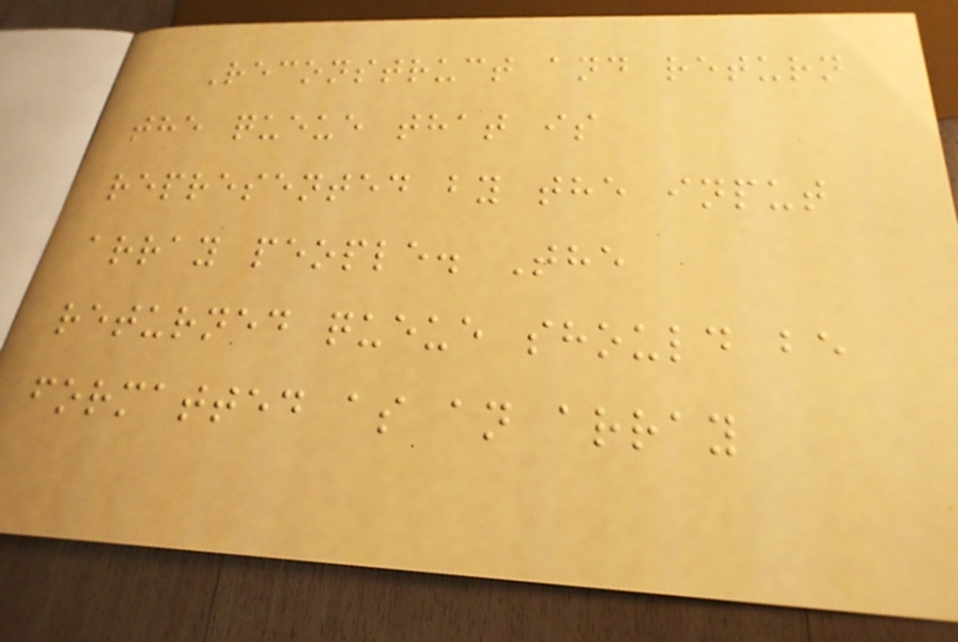Reconstruct and return
the queue that is
represented by the input
array people. The
returned queue should be
formatted as an array
